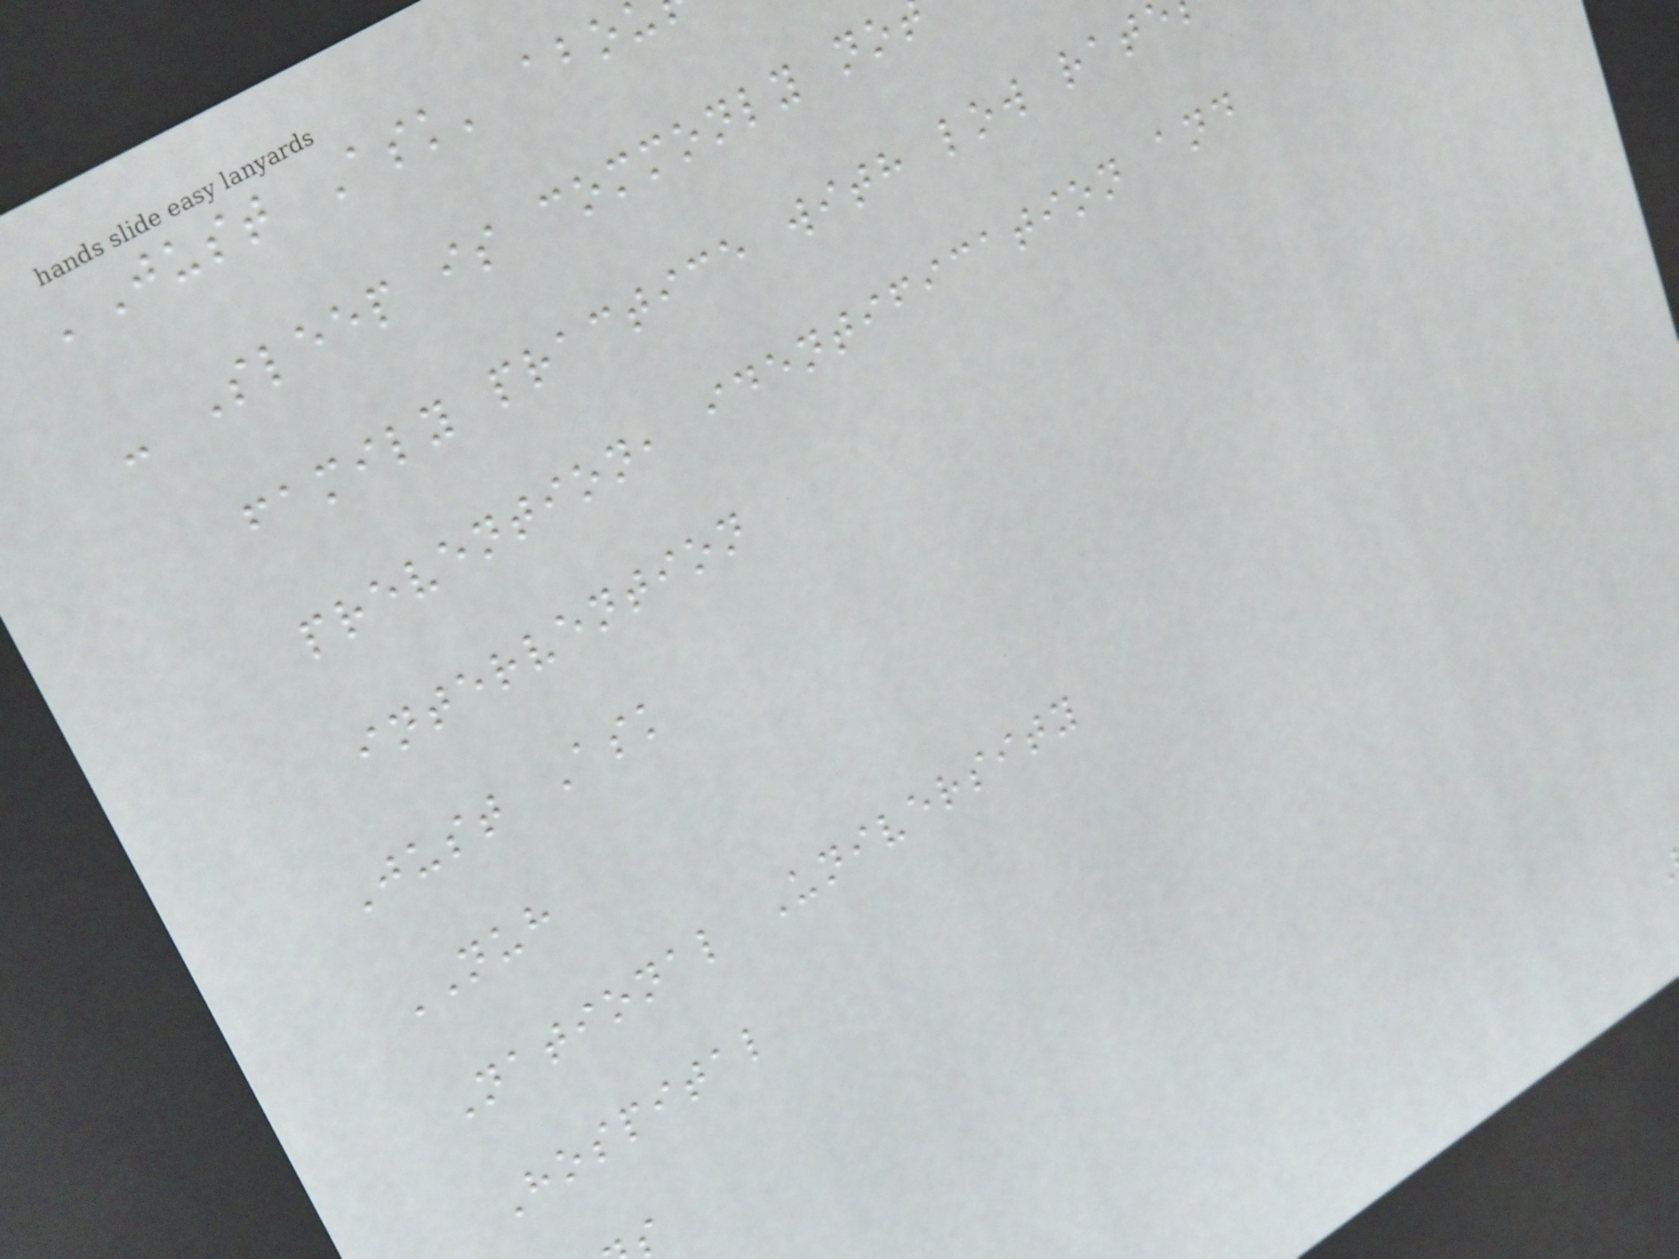'Just Ask' abo
- Sleep is commonly no
family practice with low rat
prevention, identification and
intervention
Just Ask
NUH
National University
Hospital
